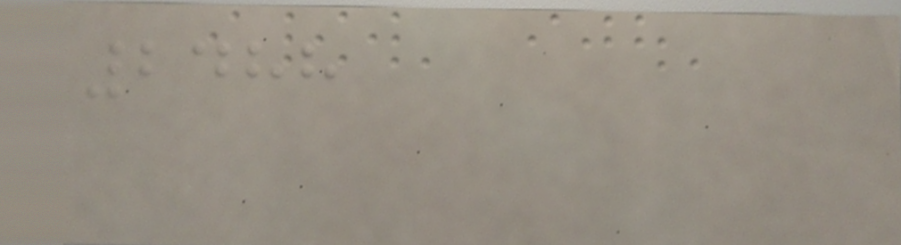2488
